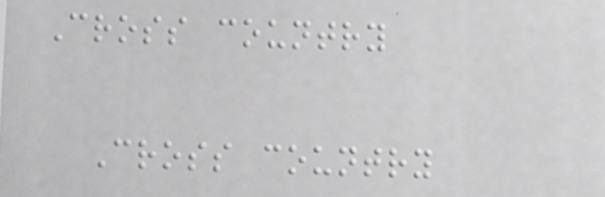Cross country
Cross country
